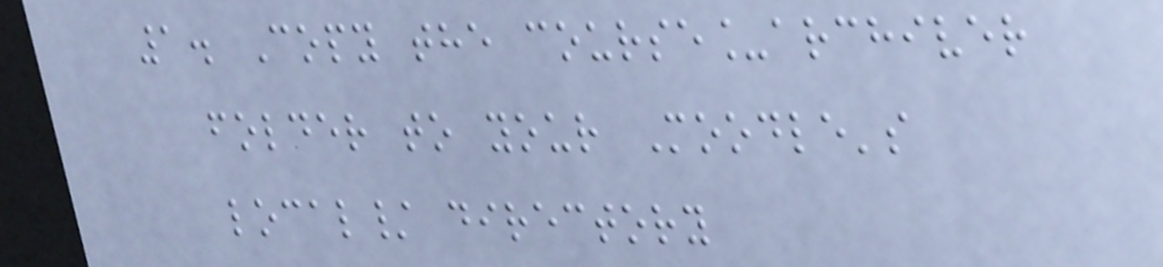1. Copy the course_archiver
folder to your Moodle's
local/ directory
